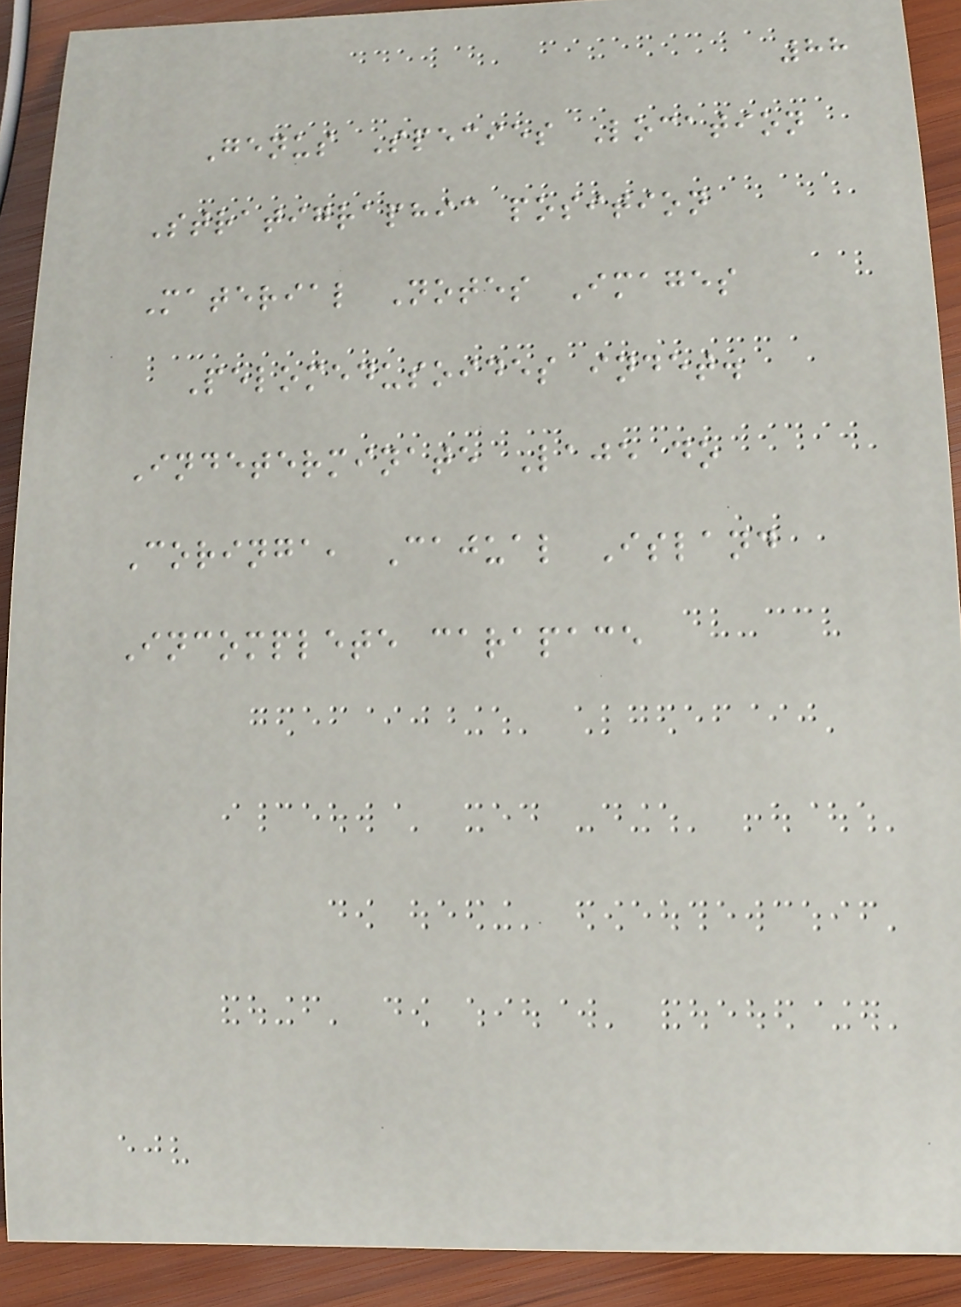88
Genus Species Location
Stratigraphic position
Material Notes Images
Pelomedusoides indet.
Indeterminate Laje do
Coringa, Cajual Island
Incomplete carapace
